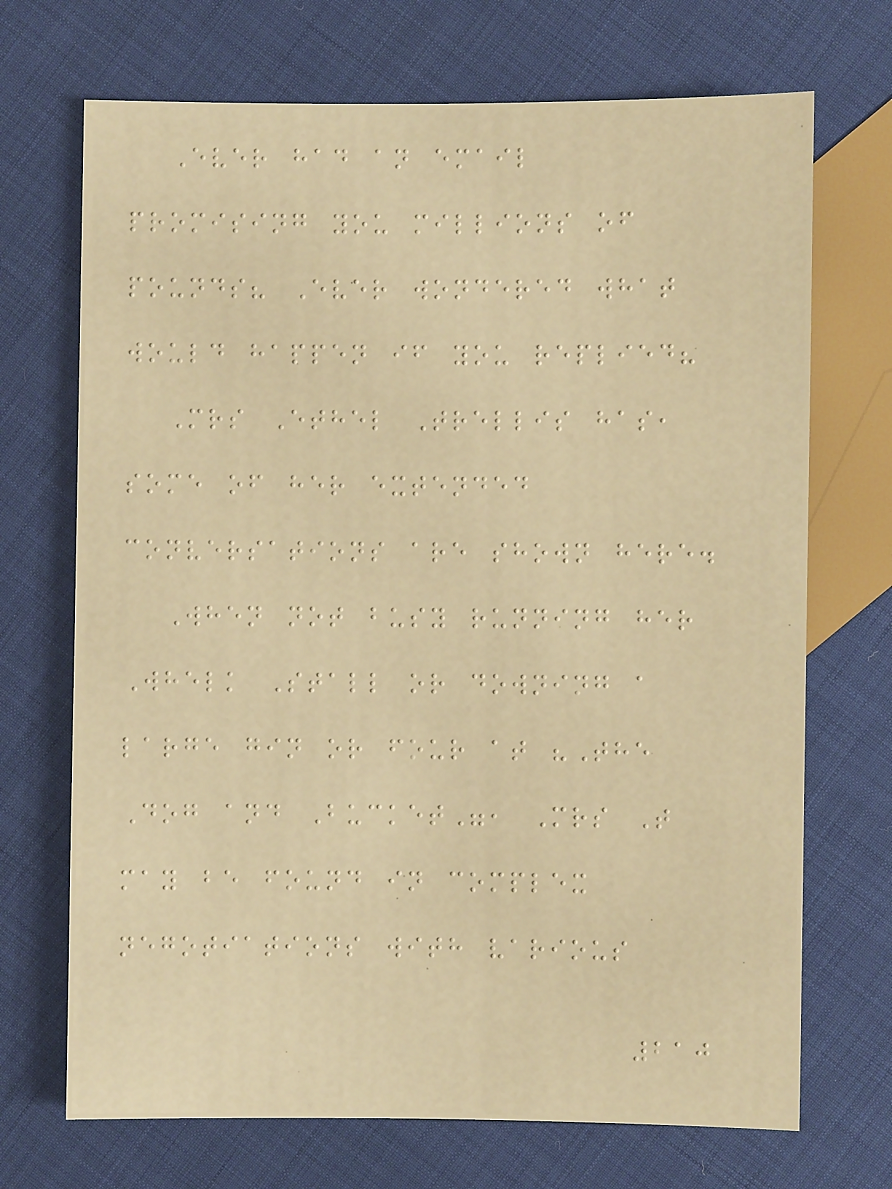Ever had an email
promising you millions of
pounds? Ever wondered what
would happen if you replied?
Mrs Ethel Trellis has,
some of her extended
conversations are shown here.
When not busy running her
Whelk Stall or downing a
large gin or four at "The
Dog and Bucket", Mrs T
may be found in complex
negotiations with various
210
